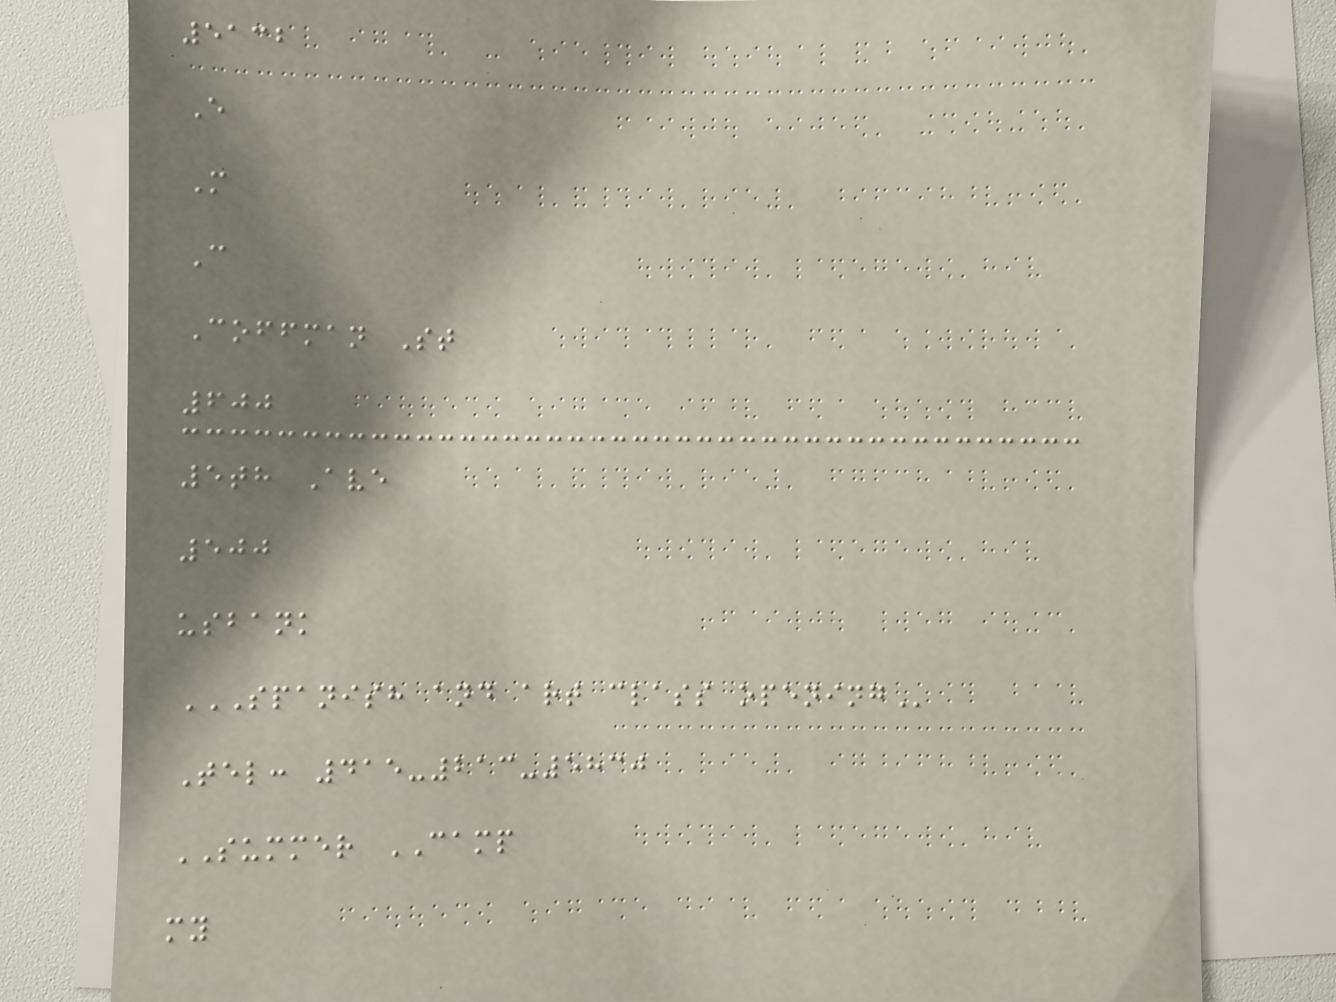5132
E
M
C
Coffman St
600
5th Ave
500
usbank
SPANISH AND ART CLASS OPENING
Tel: 415-213-5830
SUMMER CAMP
my
